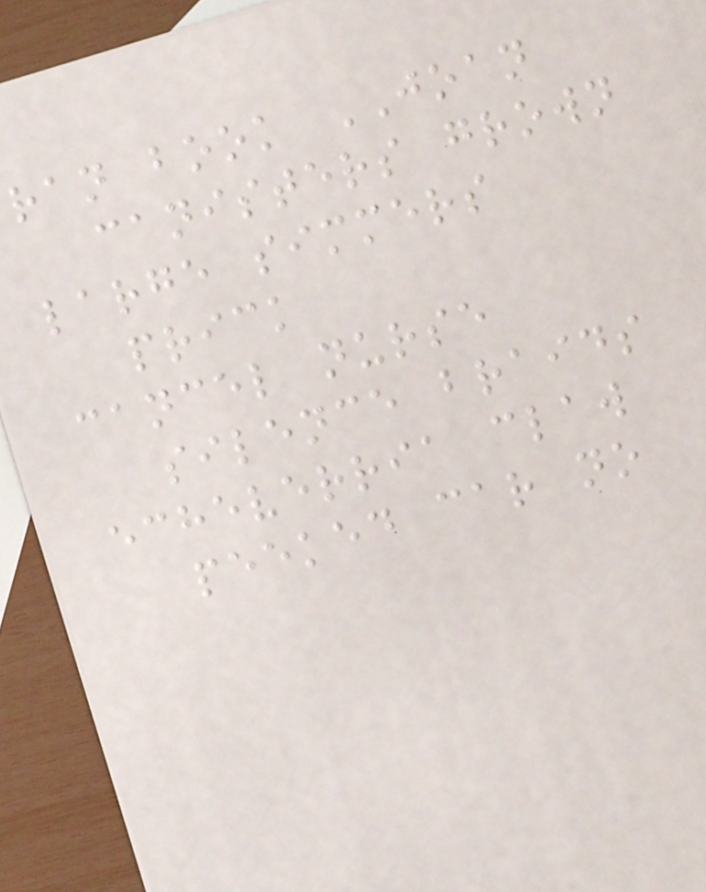ran book JOAN
canisters grown
large simmers
prick
cancel nurse
silence braids
echeverria claw
peeked car no
